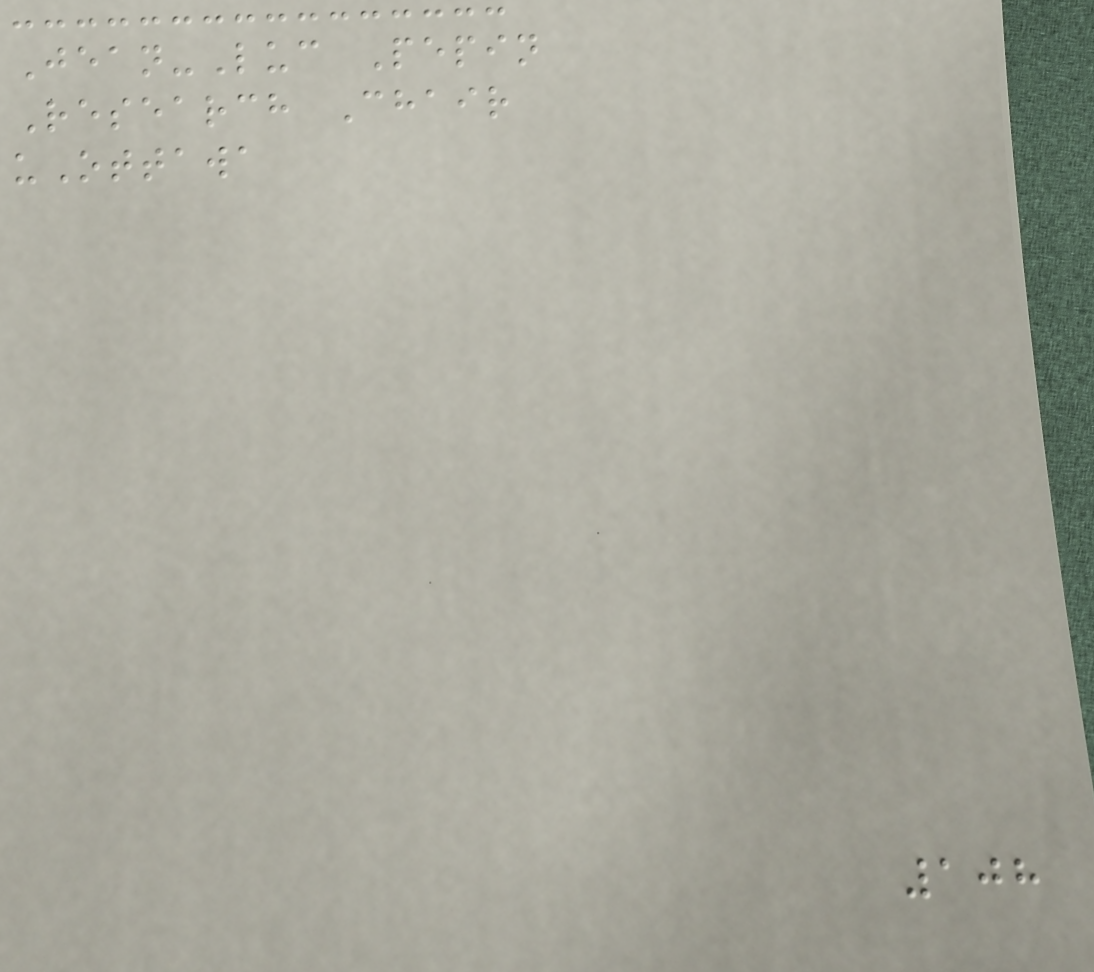Jean-Luc Pepin
Research Chair
uOttawa
108
